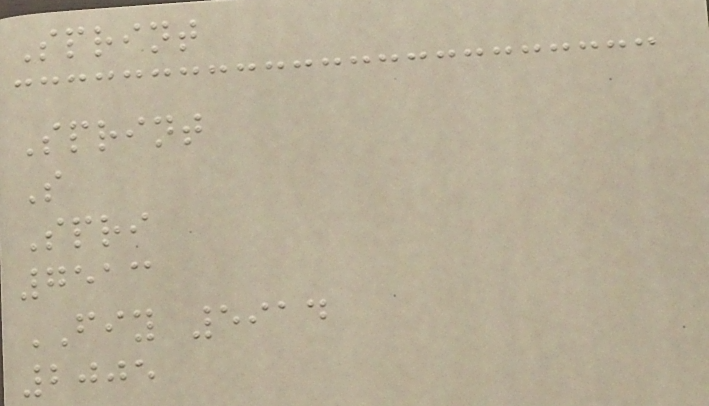Sprint
Sprint
S
Spri
7513
FIY 5914
2005
